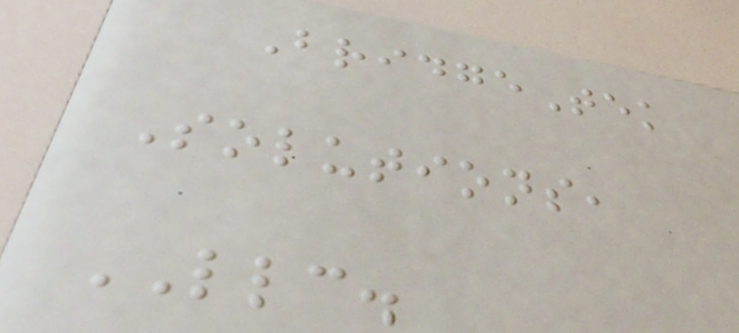BridgeTek
Solutions,
LLC.
